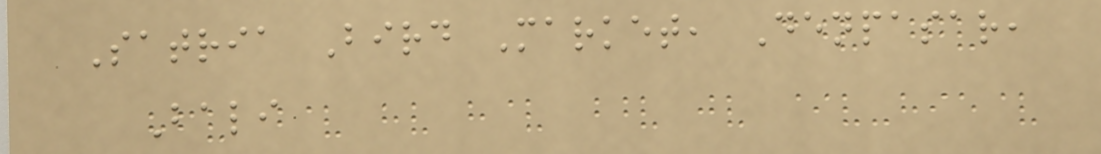Satria Bird Market, Denpasar,
Bali
